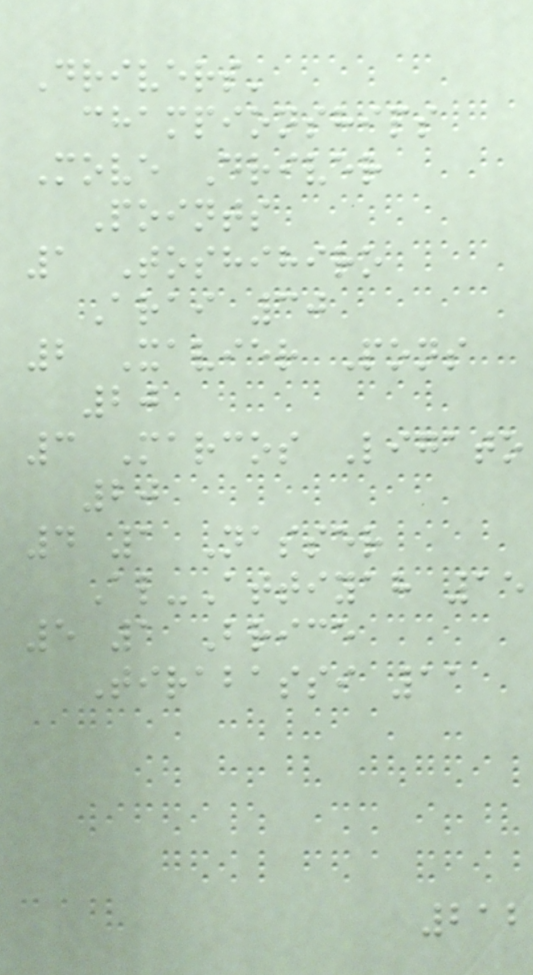Drivers'
championships
Move Driver
Points
1 Toshihiro
Arai 30
2 Xavier Pons
20
3 Marcos Ligato
20
4 1 Nasser
Al-Attiyah 15
5 1 Brice
Tirabassi 11
212
